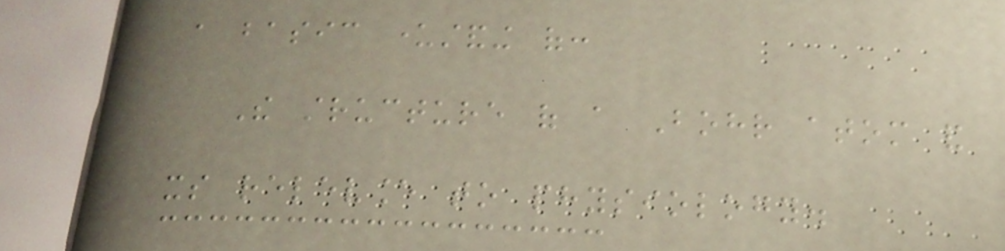a basic understanding of:
The structure of a Bohr atom and
its relevance to physiology.
